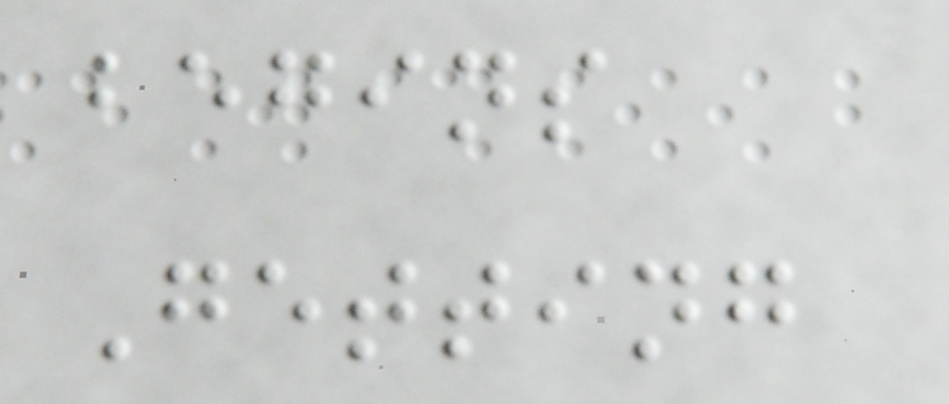begins
Getting
